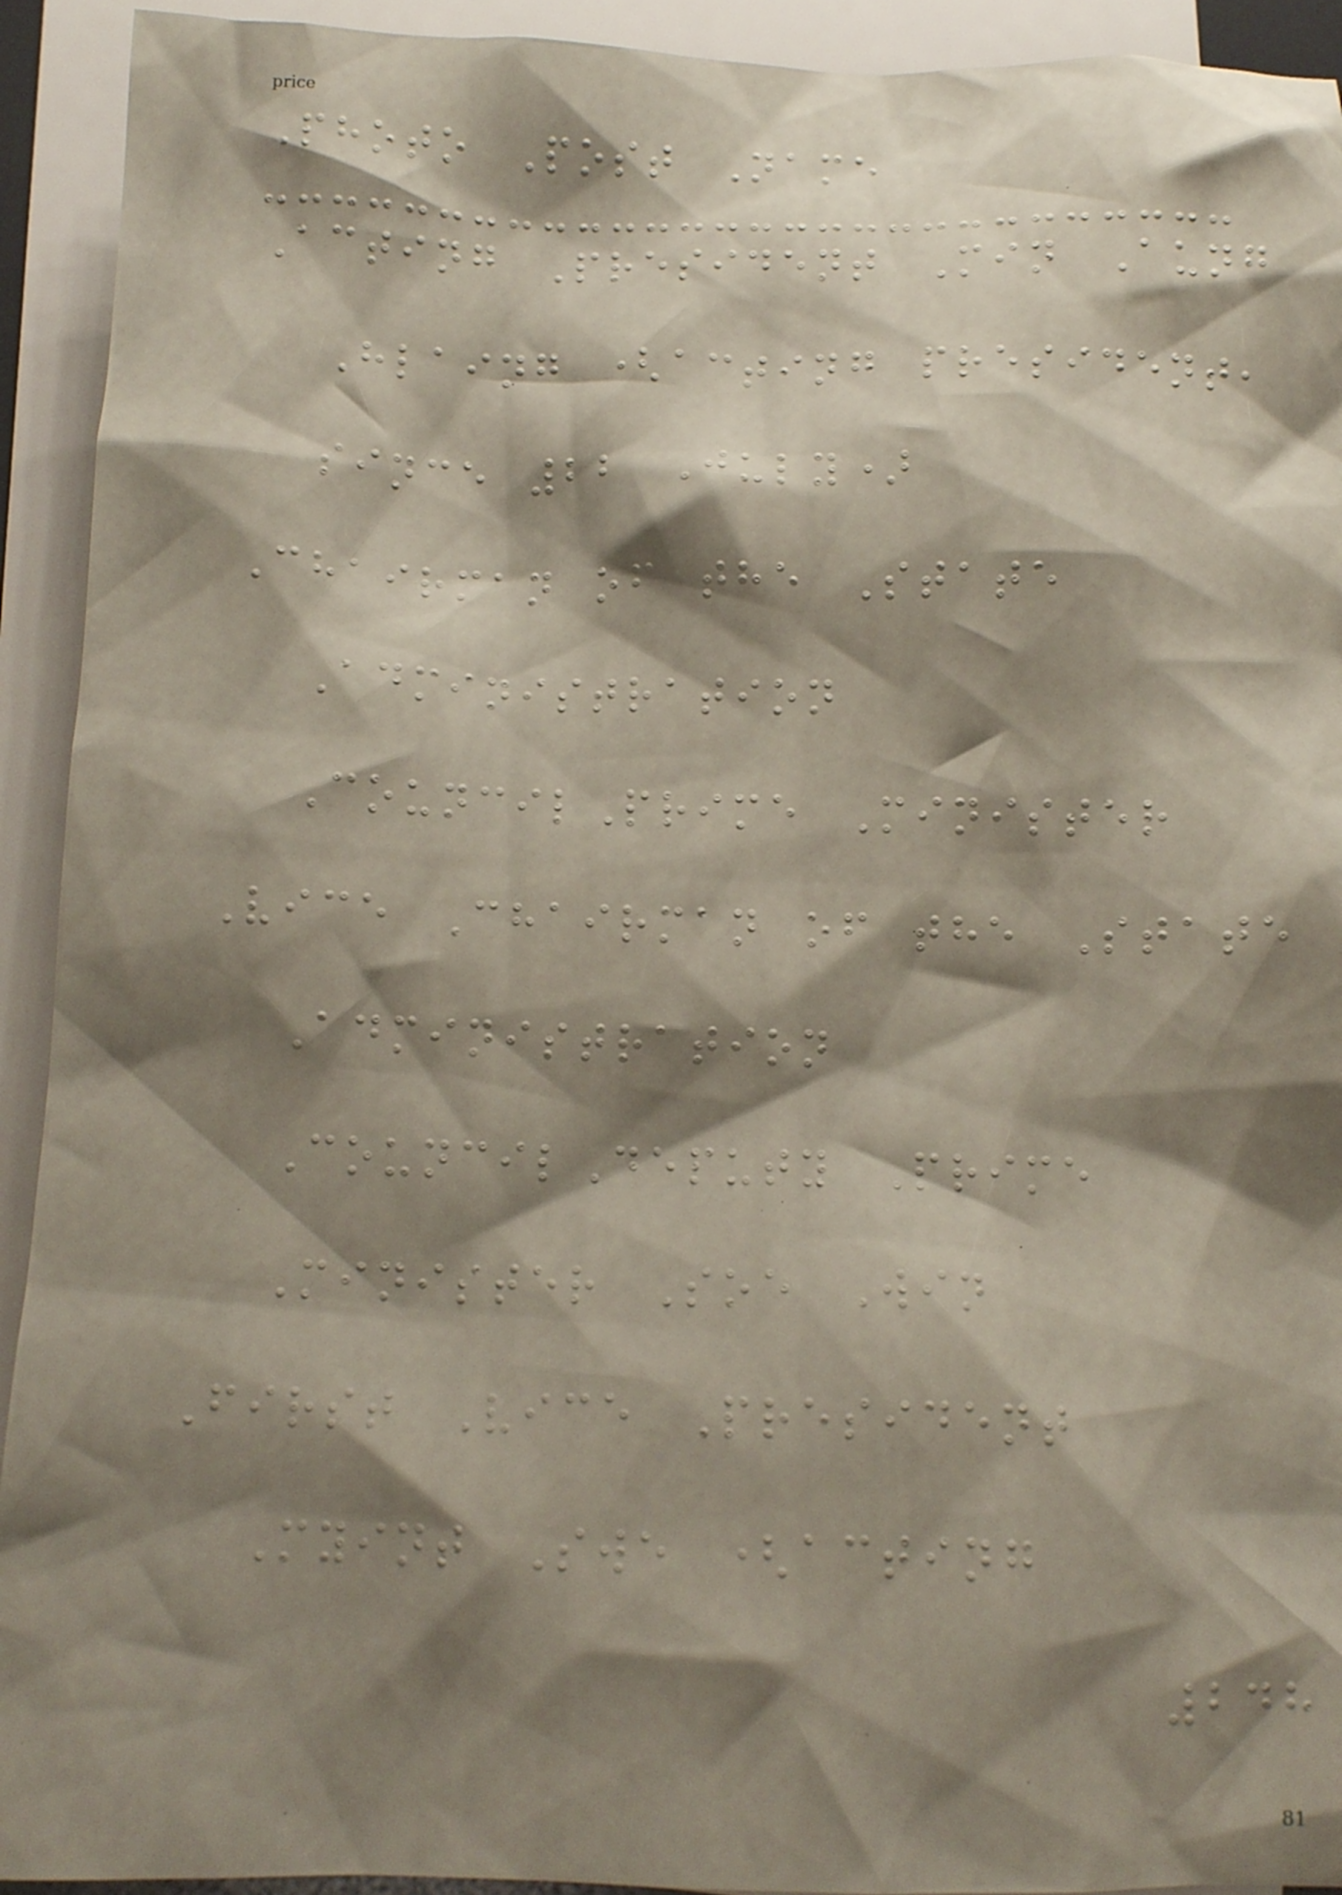Photo Post Name
Acting President Min Aung
Hlaing (acting president,
since 22 July)
Chairman of the State
Administration
CouncilPrime Minister
Vice Chairman of the State
Administration
CouncilDeputy Prime
Minister Soe Win
First Vice President
Myint Swe (acting
248
